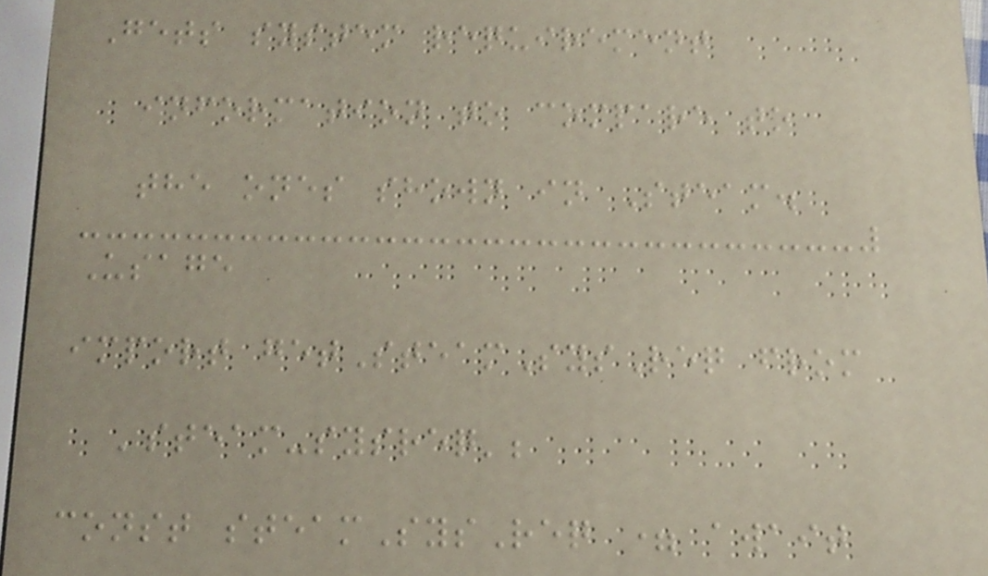Gets system requirement
information to compare to
the ones shown in Steam.
Usage
import getSteamSysReq from
'steam-sysreq';
const steamSysReq = await
